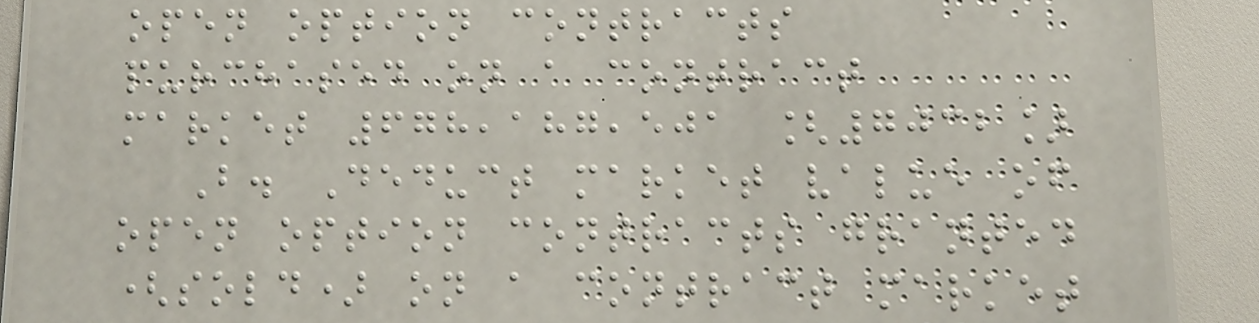open option contracts
purchased on a contract
market 678,187,501 [7032]
B. Deduct market value of
open option contracts granted
(sold) on a contract market
